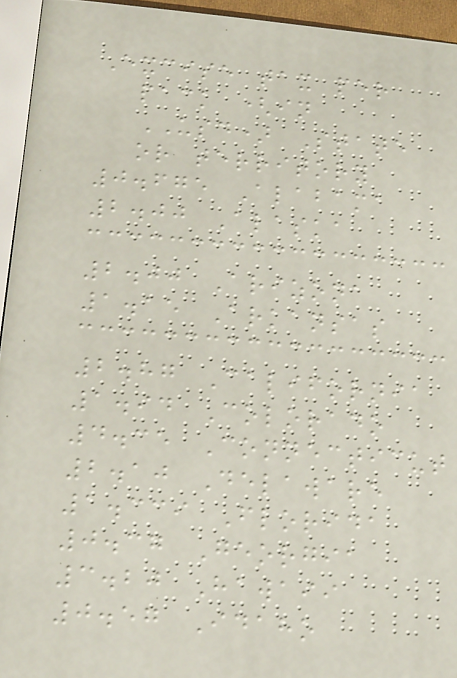Excise tax per
pack (in
USD) State
or territory
0.675 Alabama
2.00 Alaska
2.00 Arizona
1.15 Arkansas
2.87 California
1.94 Colorado
4.35 Connecticut
2.10 Delaware
1.339 Florida
0.37 Georgia
3.20 Hawaii
0.57 Idaho
